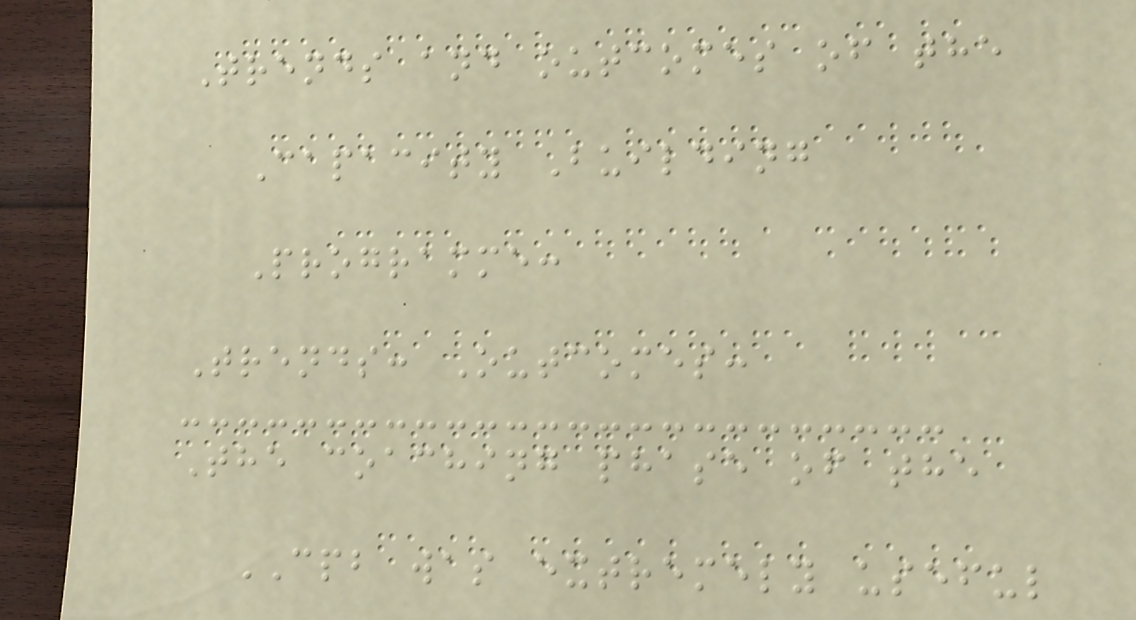Trends and outcomes of the
Capacity Building
Programme:
Trends: Outcomes:
The coaching phase of the
CPB was extremely useful
